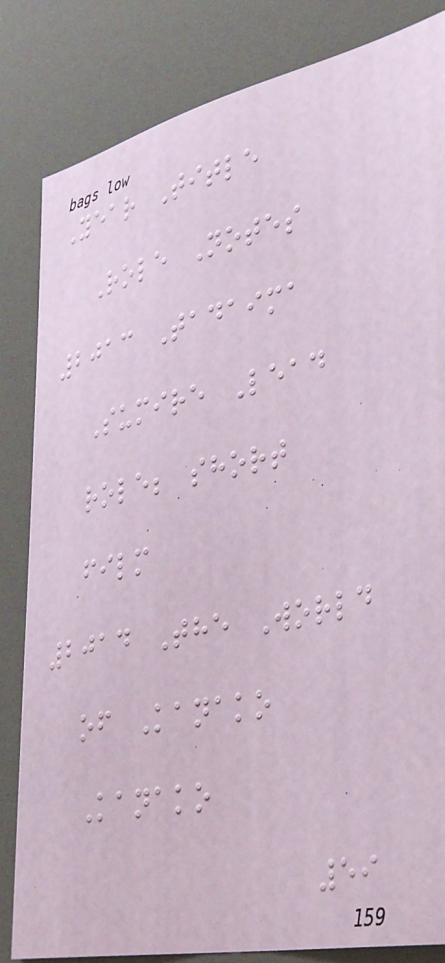Year Title
Role Notes
2013 Tadaima
Sumire Lead
role; short
film
2014 The World
of Kanako
Kanako
59
